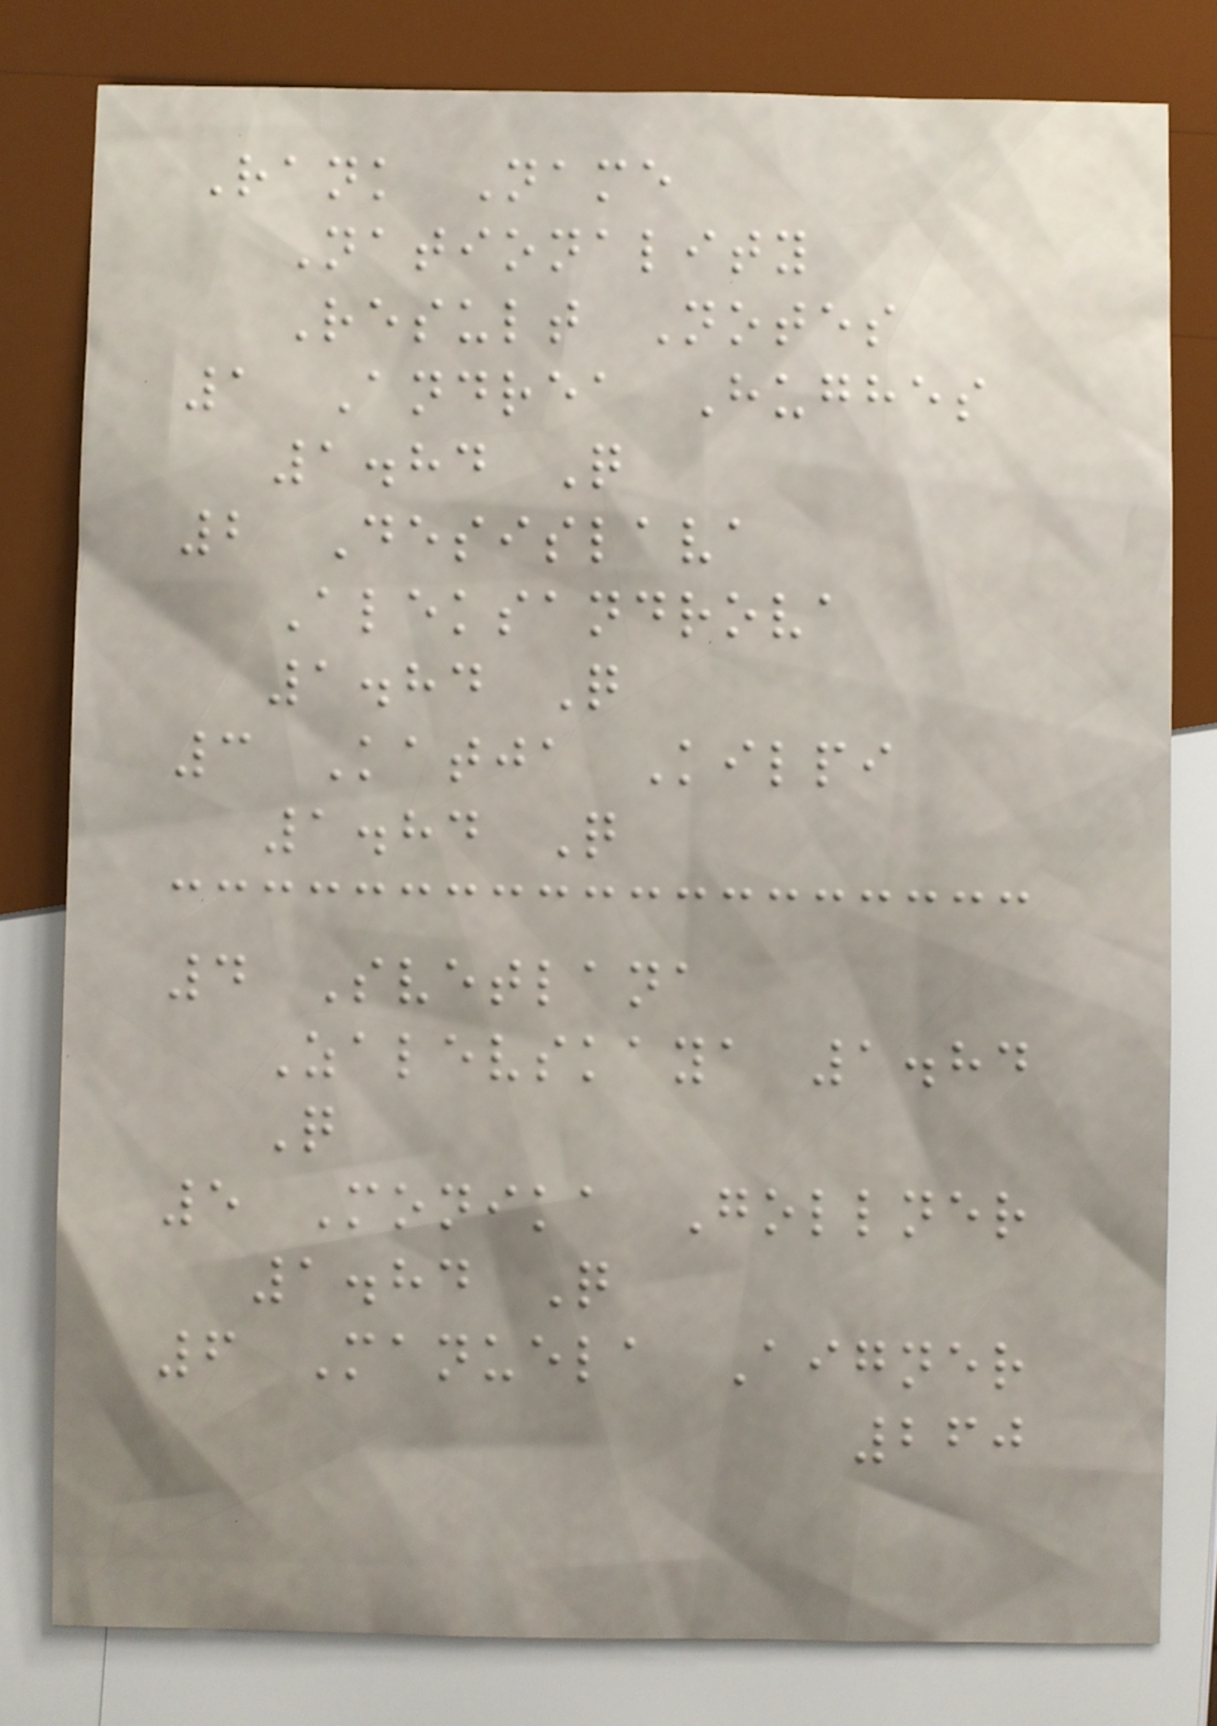Rank Name
Nationality
Result Notes
1 Andrea Hughes
1.84 Q
2 Desislava
Aleksandrova
1.84 Q
3 Katja Kilpi
1.84 Q
4 Svetlana
Zalevskaya 1.84
Q
5 Monika Gollner
1.84 Q
6 Manuela Aigner
260
